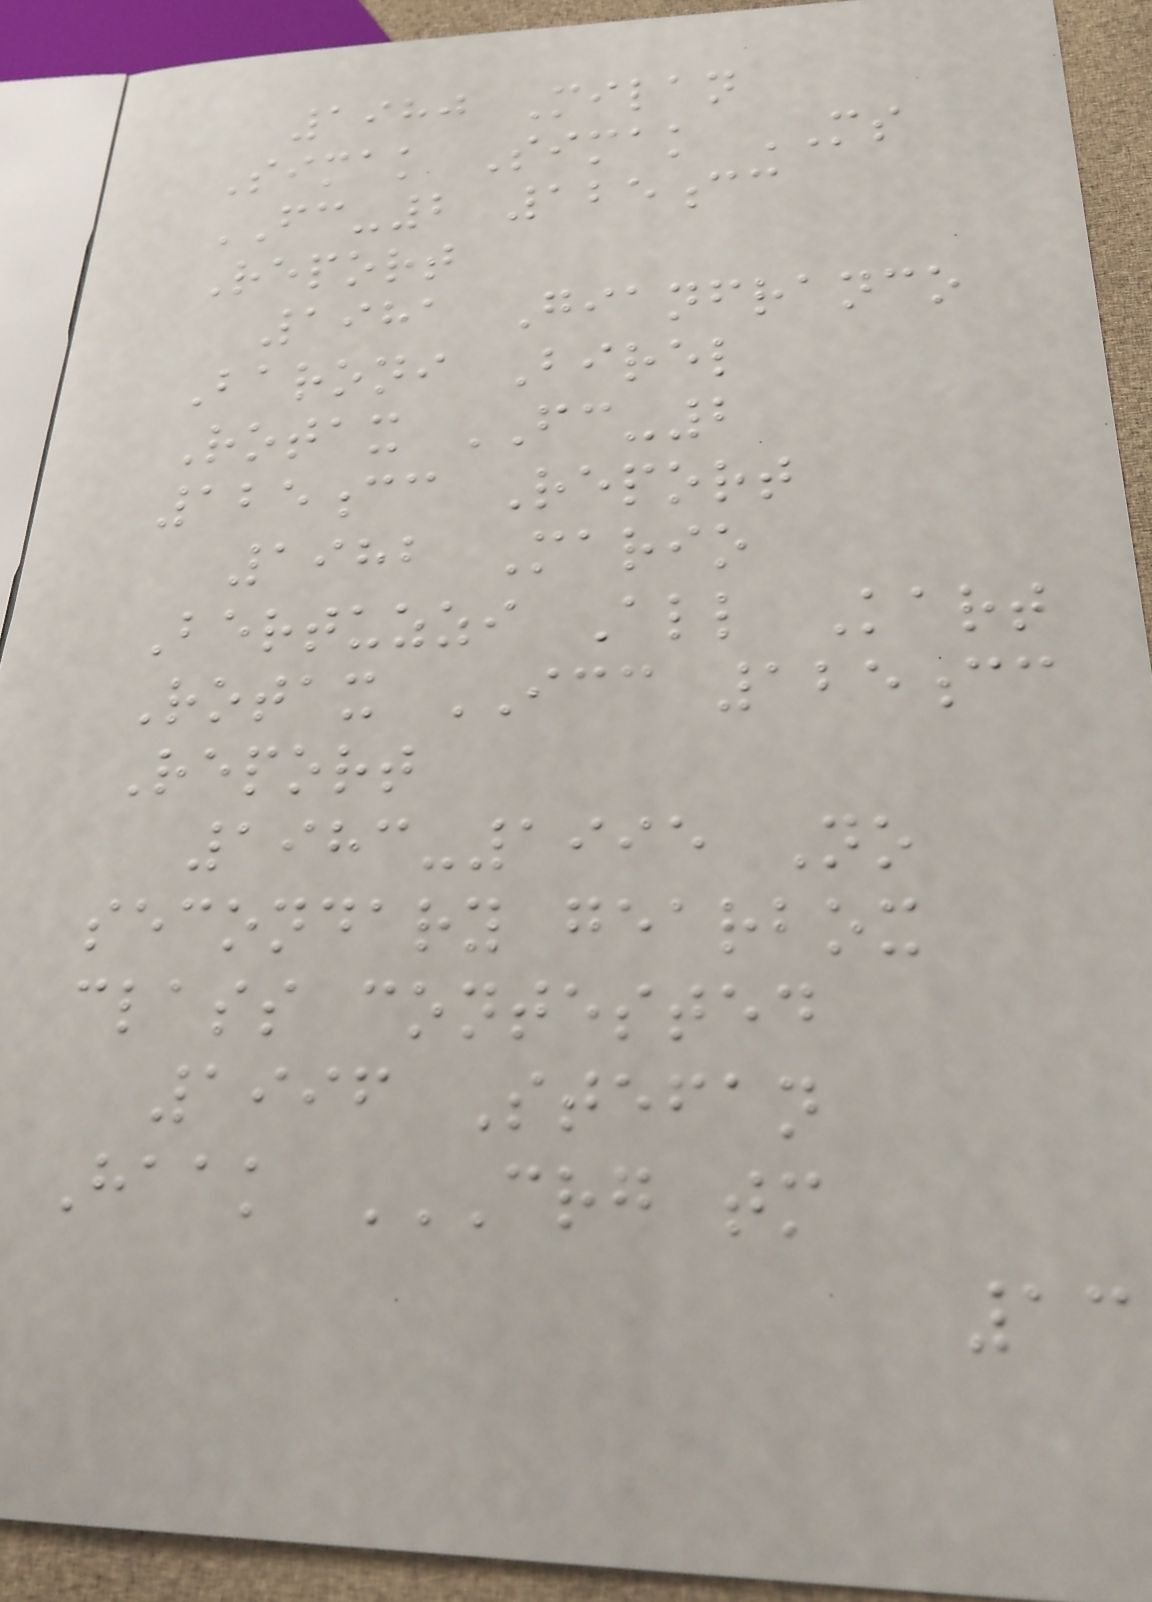1980 Milan
Simak Simak MS
FC-2 125cc
Report
1981 Gianfranco
Baroni Birel
Rotax FC-2
125cc Report
1982 Mario
Bertuzzi All Kart
Rotax ICC 125cc
Report
1983-1995 No
secondary gearbox
class contested
1996 Stefan
Haak CRG TM
13
